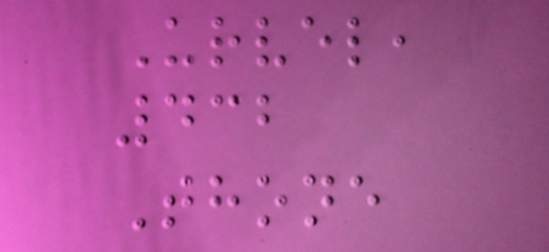Urvel,
432
Thone
